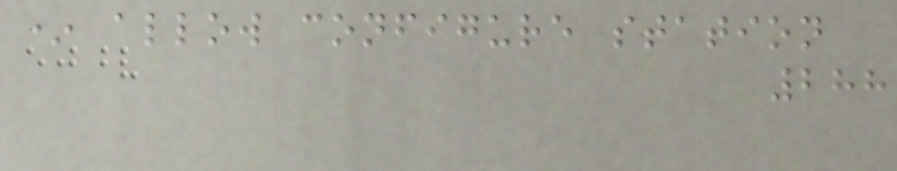* allow configure station
288
